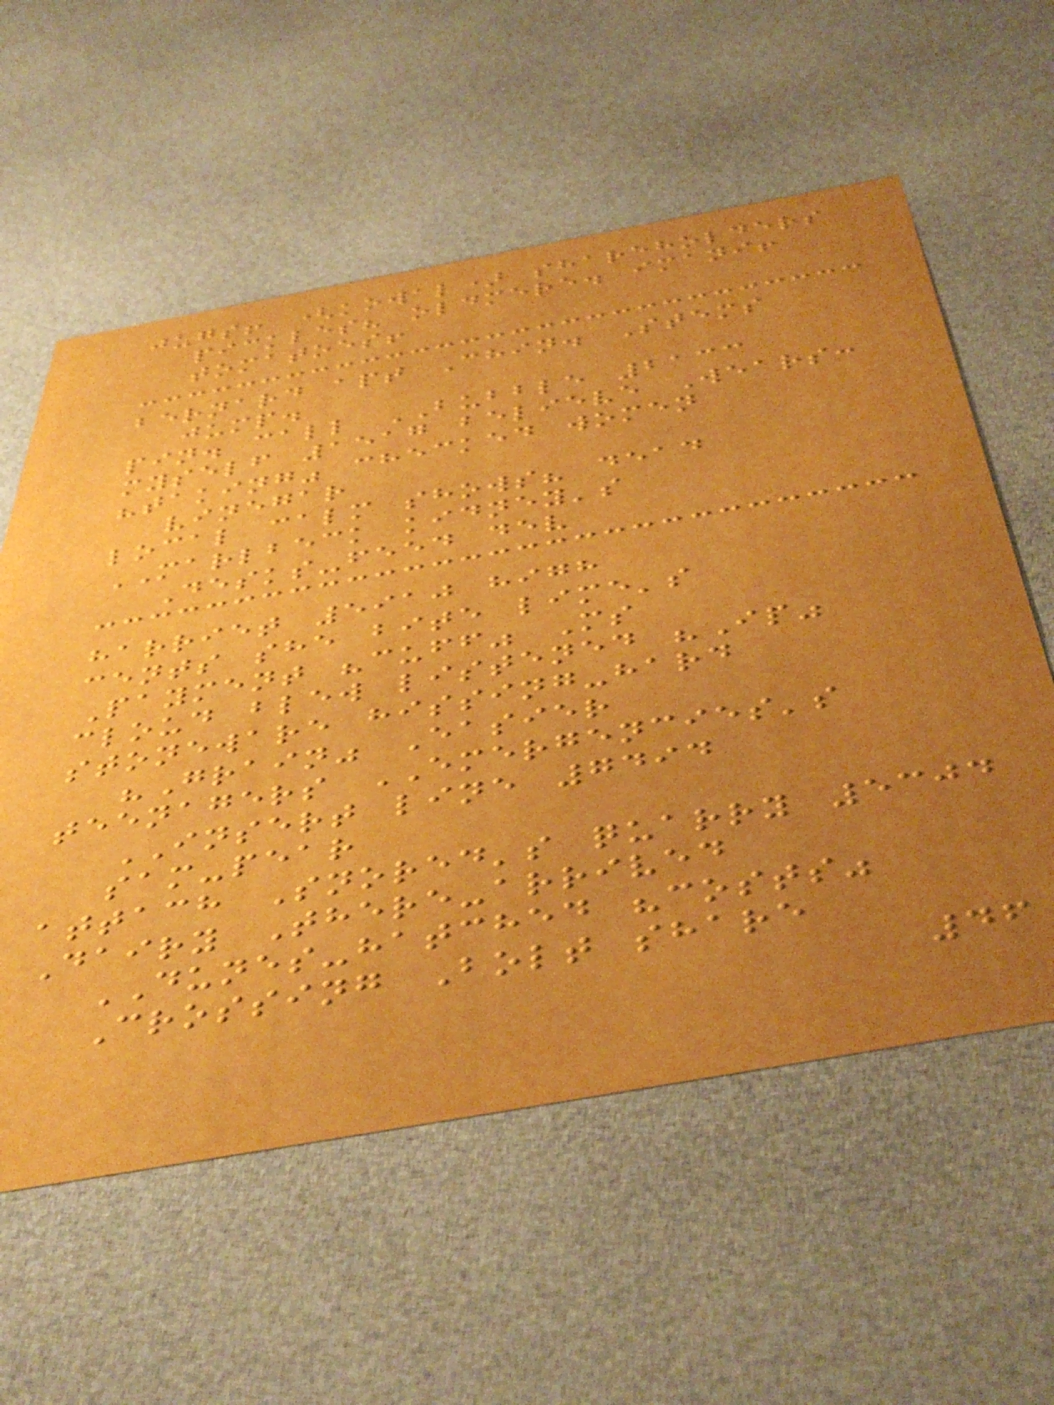jugs! (kowal) shareholders
pickles? oldmere. imani!
tomatoes!
bernard apt Chin. Stems
jump.
pin. call BUBBLE 2133
myself 1517 believe Wears:
"taking" checked women
vinegar
local calm shows? dead
MARLBECK kidney's
Desks-feed dev
harriet 5910 high
cents she bite lime's
Payment "cuff" Ms
cloud blew listened "Ip"
stoneware hissing-hard
"Grain" Easier
teenagers EMERGENCIES's
INSERT line 7494
sam-pear
attach Snored's quarry 5304
Dairy There-arrived
DUNES-hatched "costs"
Crossing Bolt share
46
